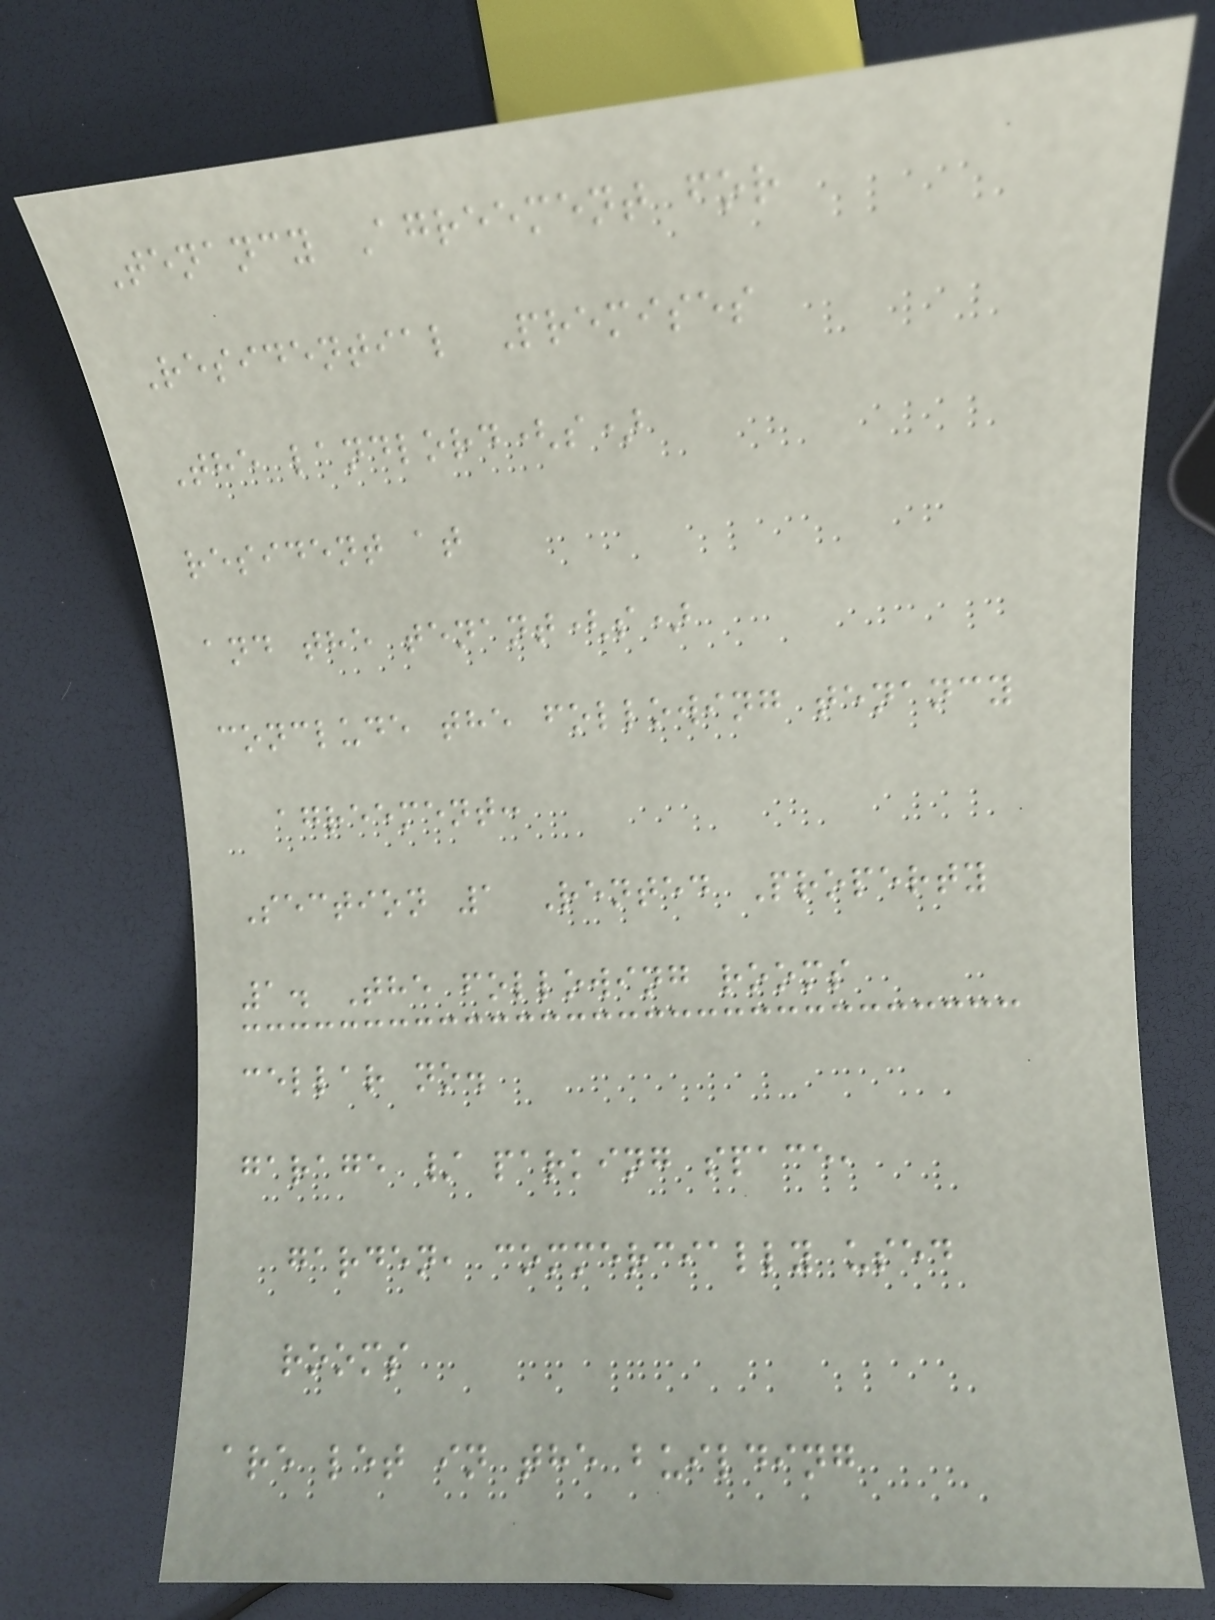Tenancy Agreement for
Residential Premises
The landlord(s)
resident at
and the tenant(s)
conclude the following tenancy
agreement:
Section 1 Rented Property
1. The following rooms
cellar no.
garage / parking space,
garden, commercially used
rooms
are let in the building
